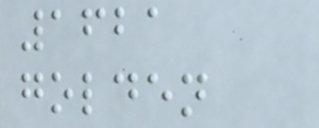1621
golden
